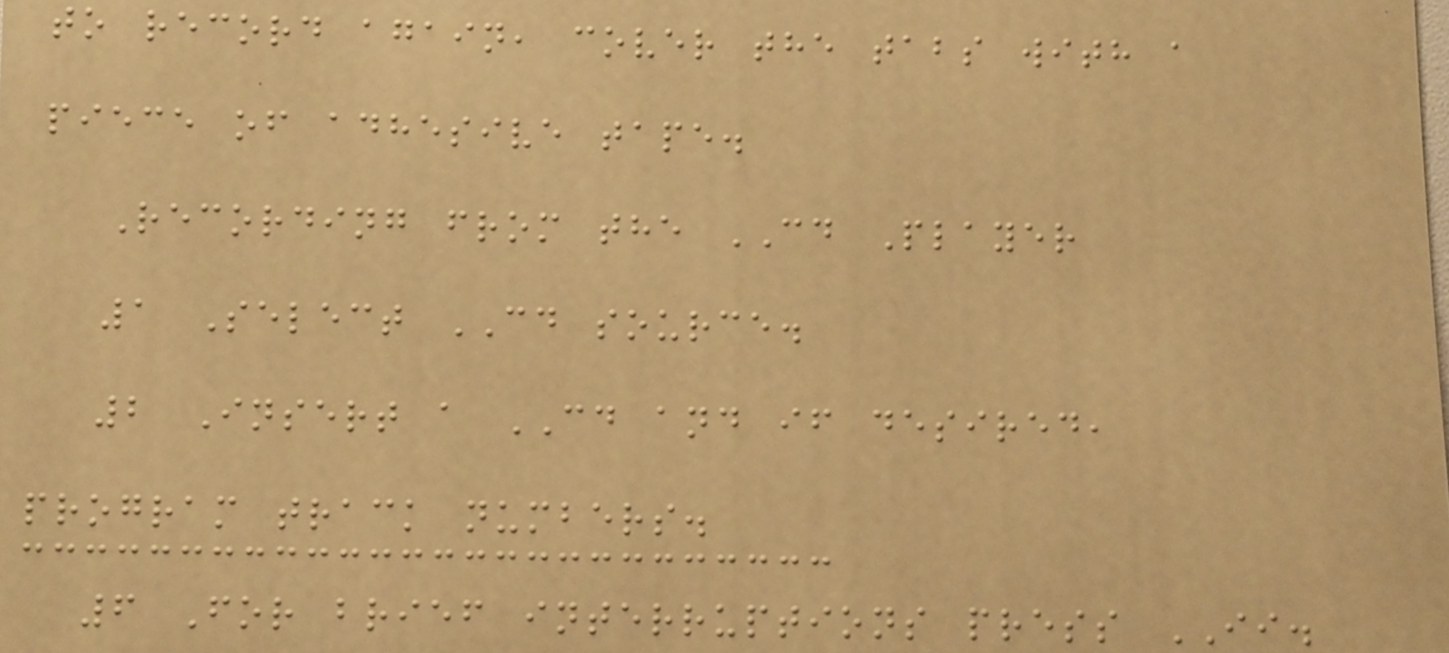to record again, cover the tabs with a
piece of adhesive tape.
Recording from the CD Player
1 Select CD source.
2 Insert a CD and if desired,
program track numbers.
6 For brief interruptions press II.
